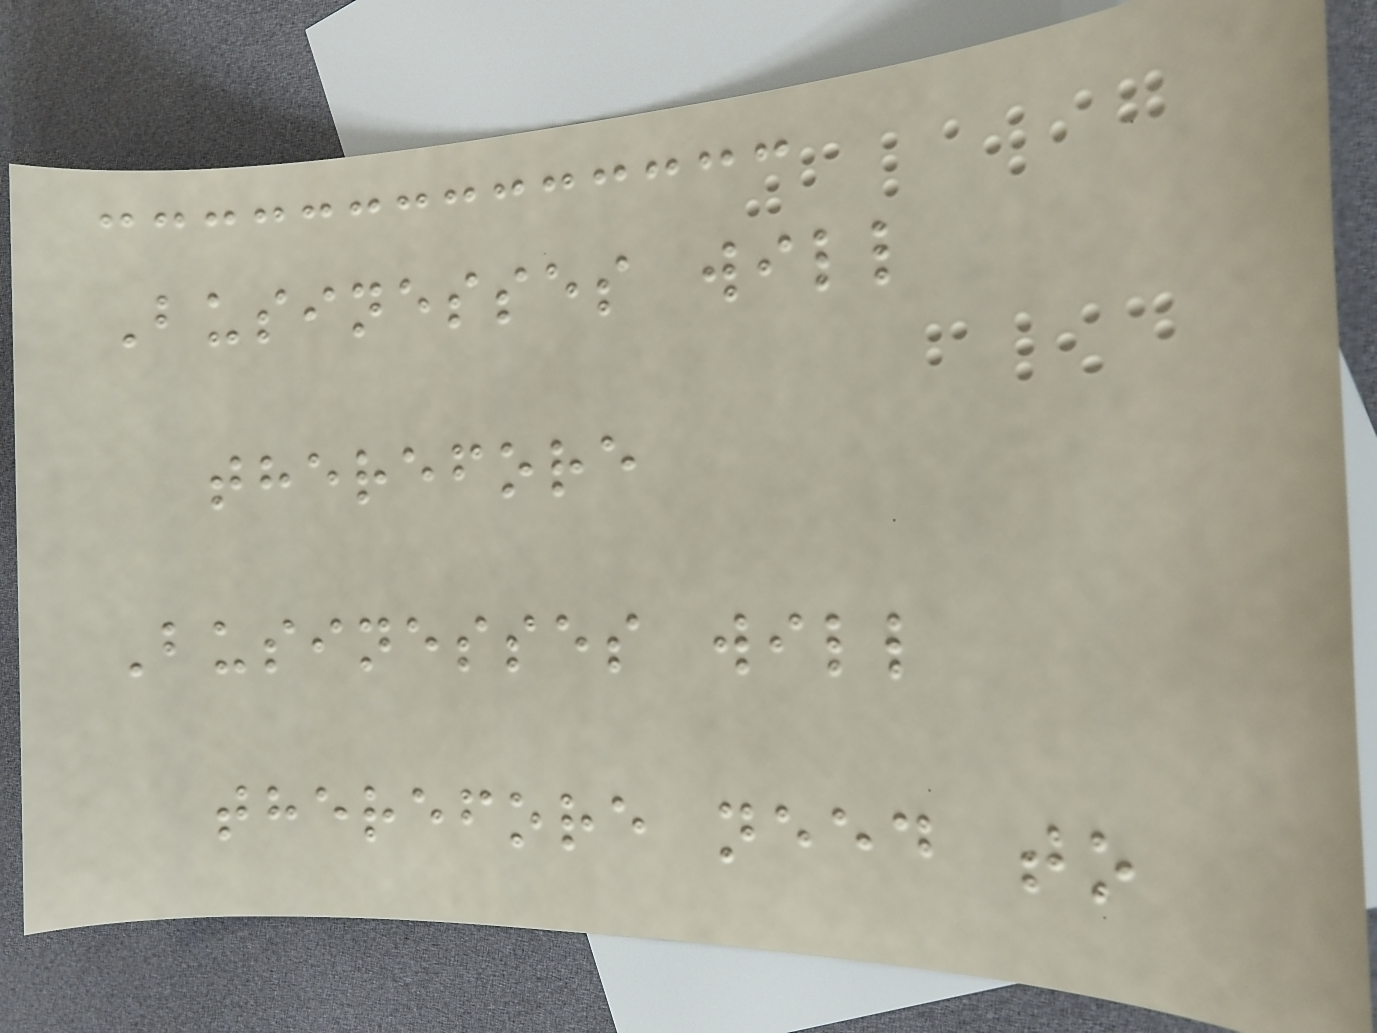Businesses will
therefore
Businesses will
therefore need to
